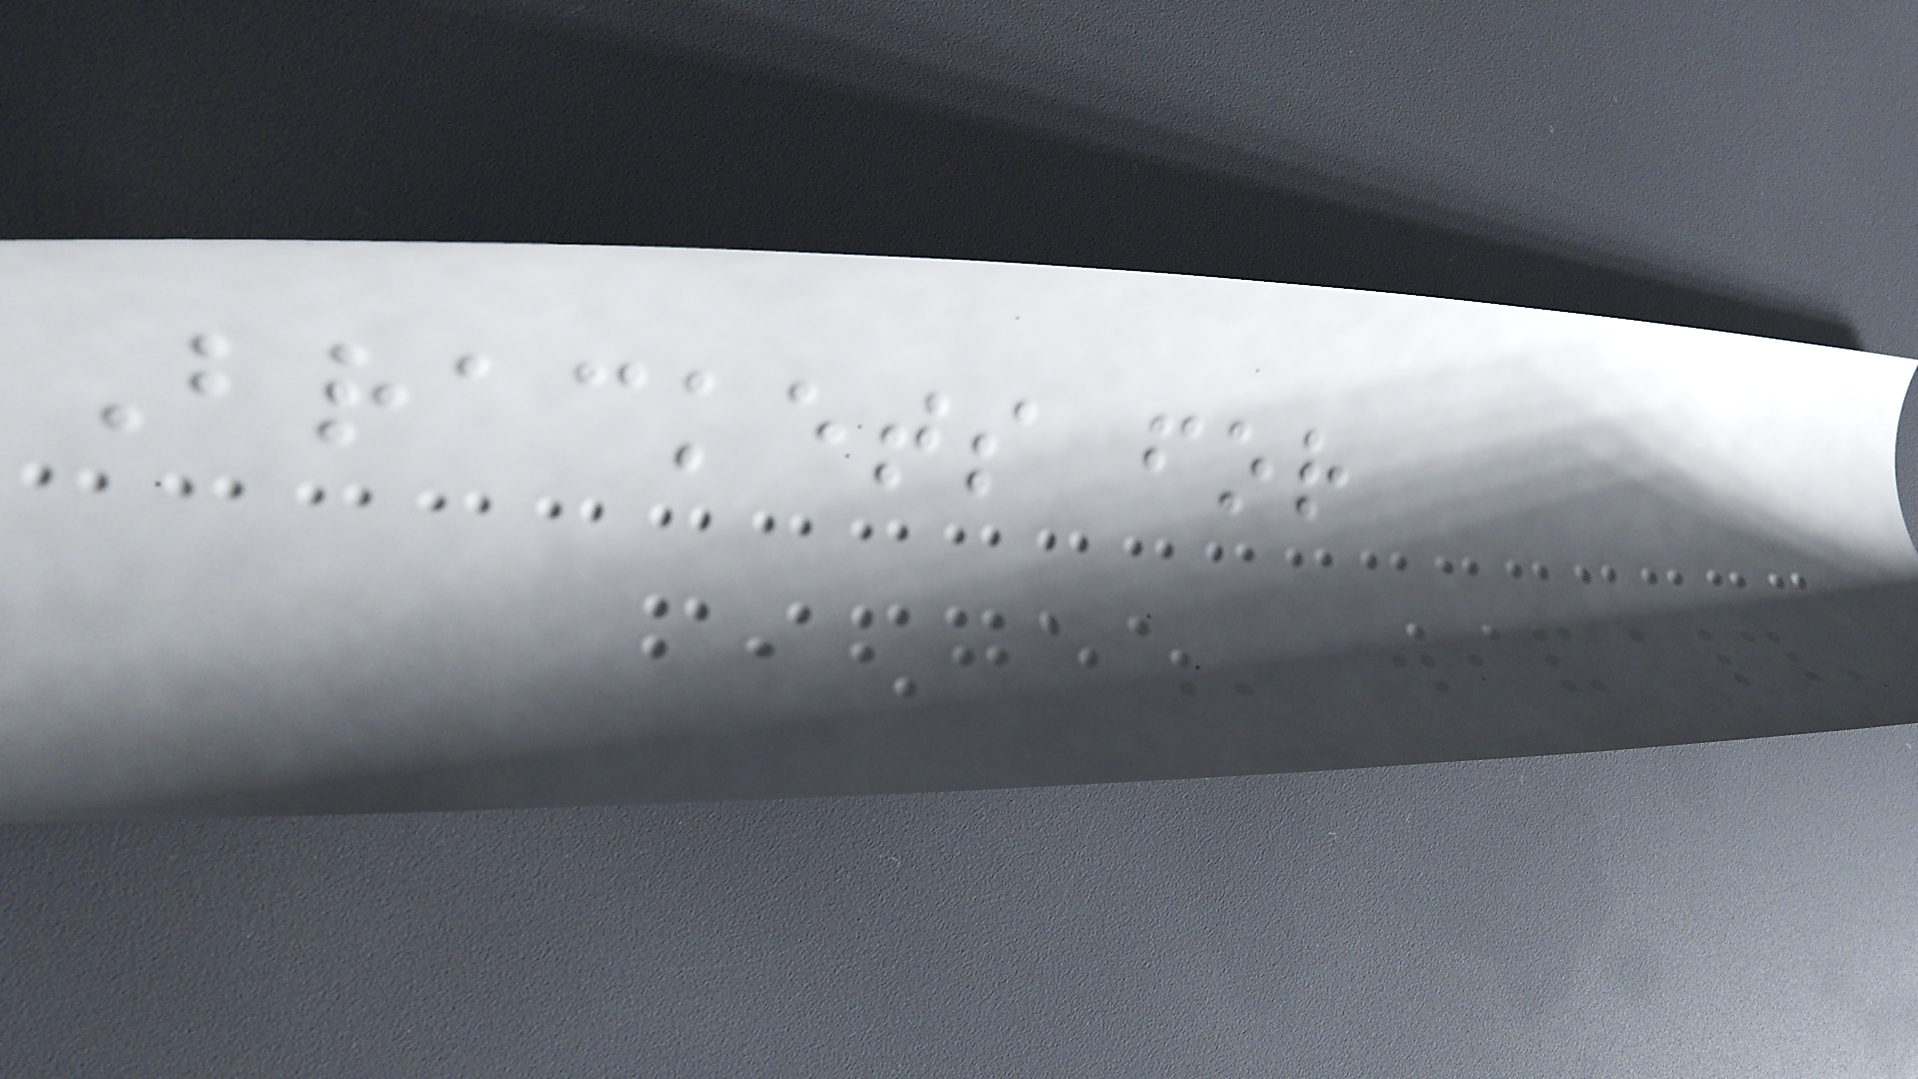Brackets for
